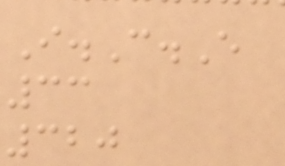I.C.E
33
320
